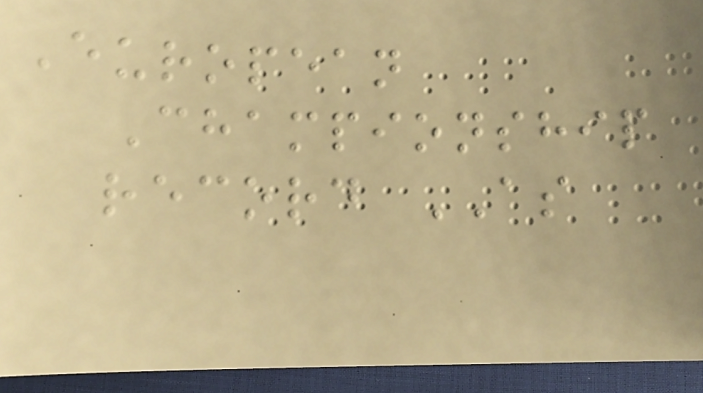European
Championship
record AS
